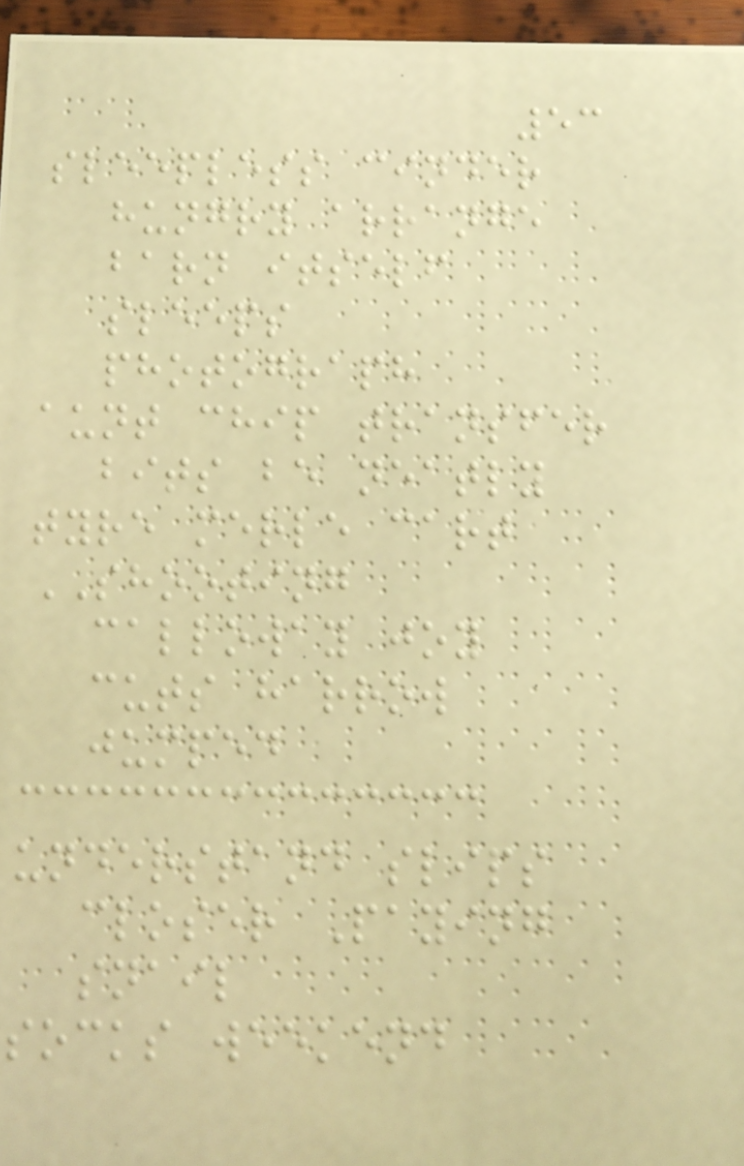53
sleepless cinder
hungry arrange
barn itself
sleeps
photograph
aunt chip transfer
bits be neatly
tyre merle cart
SHOOTING
calloway joy
cuts harrow
jumped
understand slips
closer Paying
snail
socks weekend
